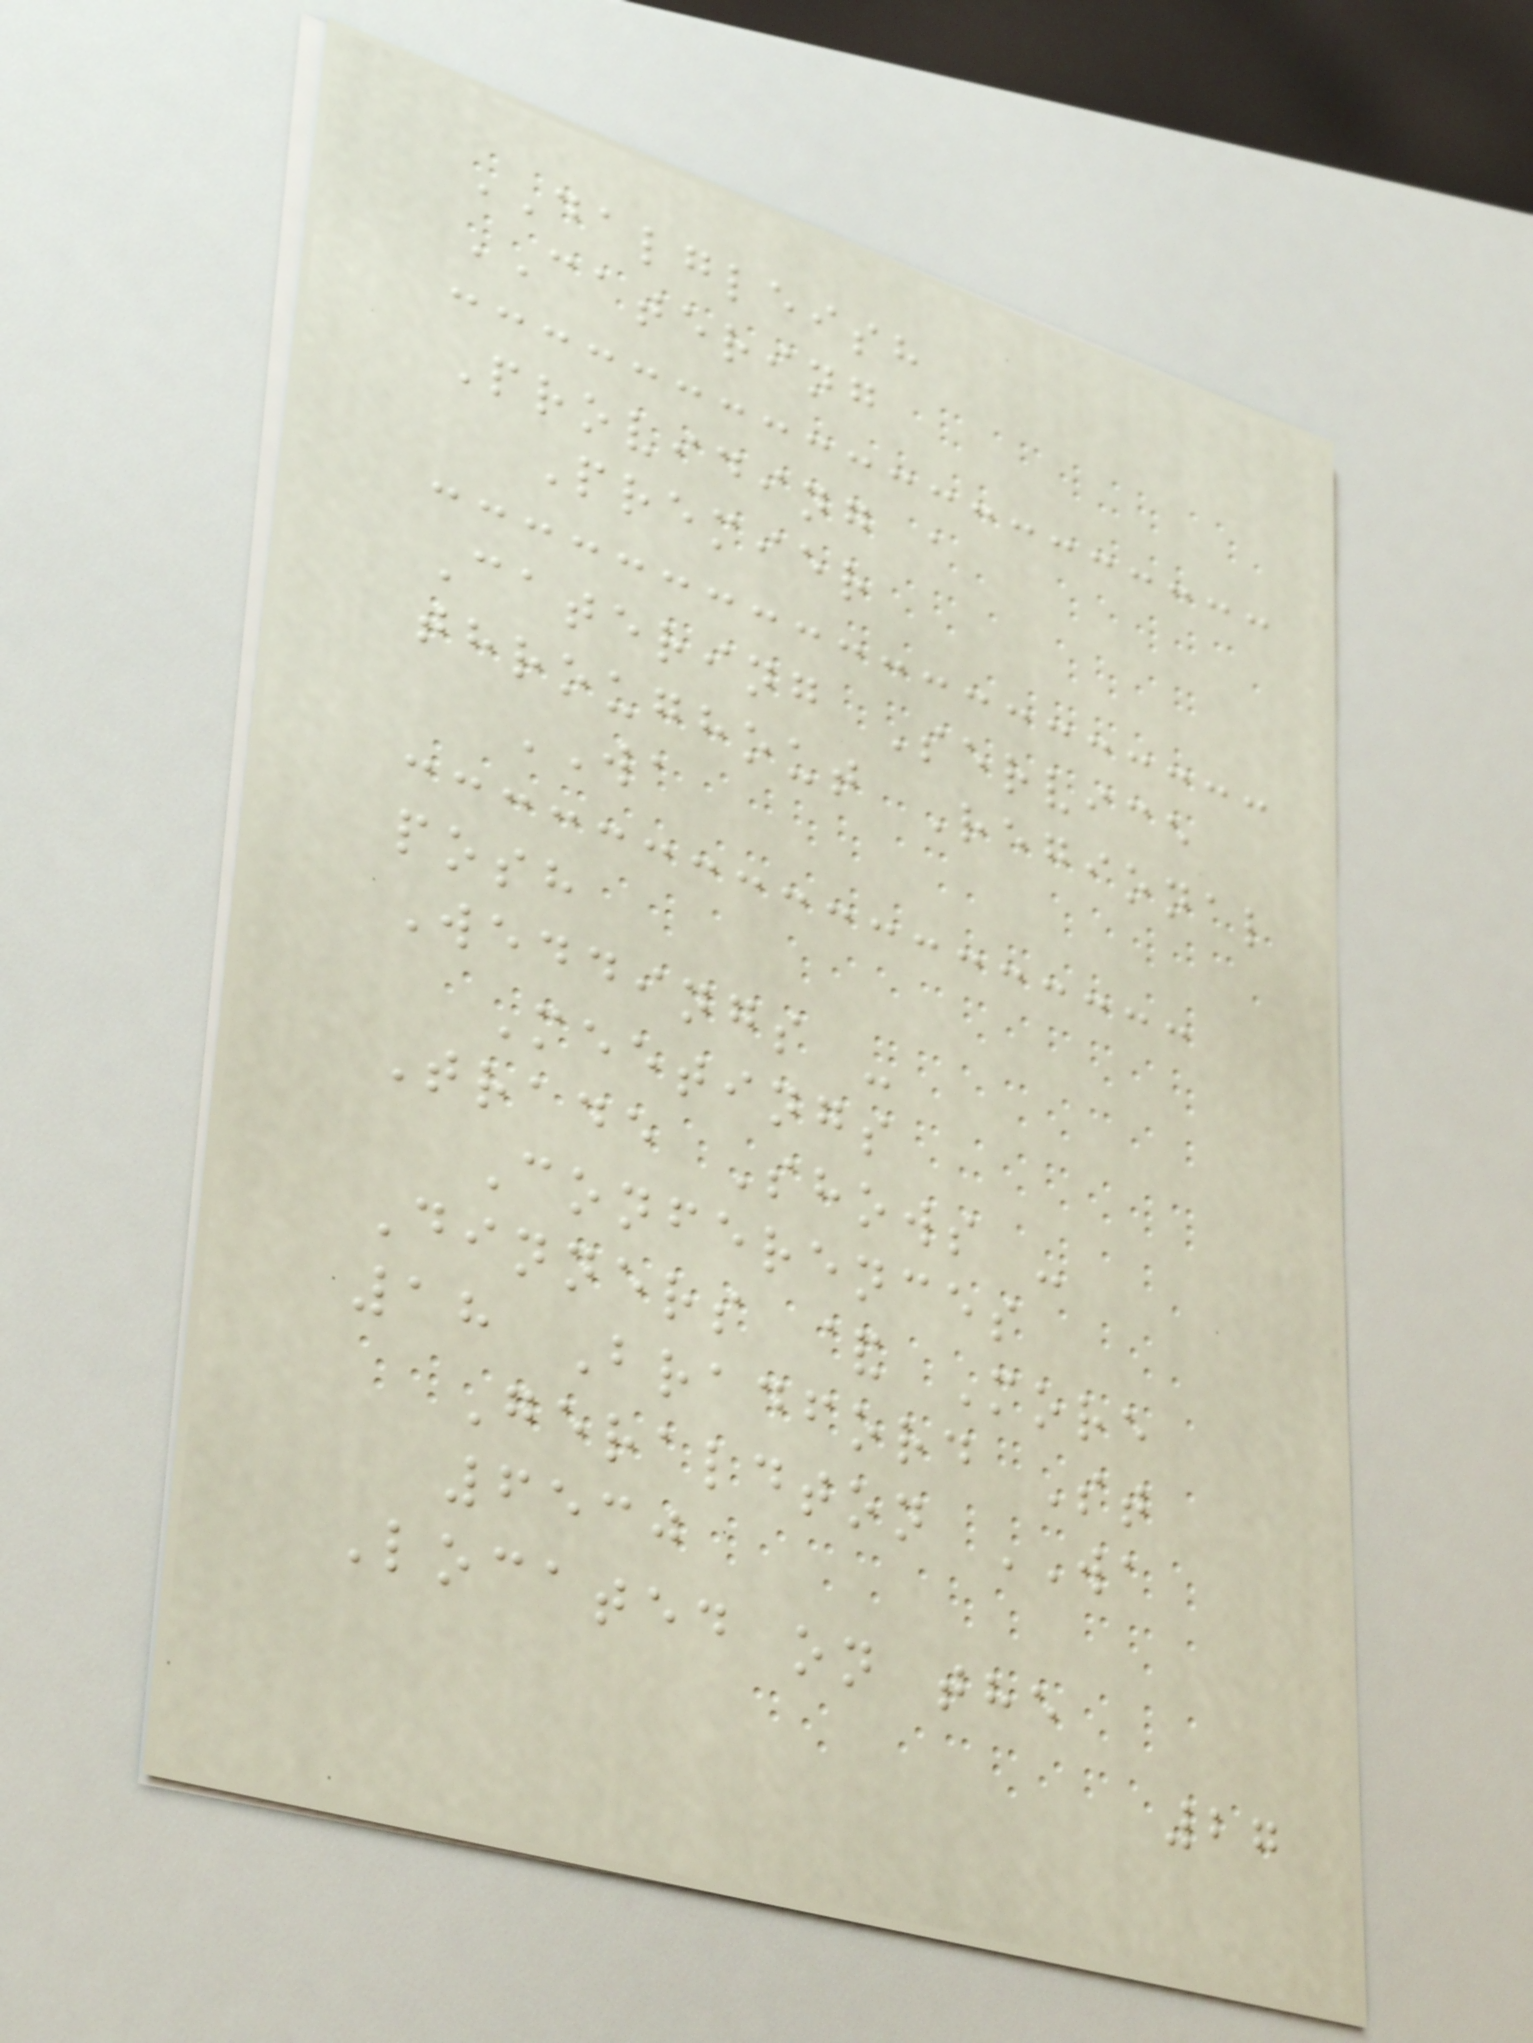DALGLEISH
CATERING
Providing a
Premier
Catering Service
throughout Regional
WA
posh
Weddings -
Meetings
Trade Shows -
Conferences
Dinners & More
18 Bradford St
Geraldton WA
6530
Located on the
27
